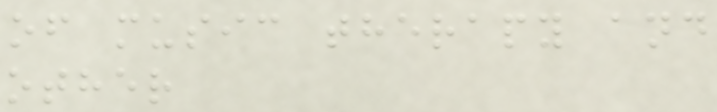of music therapy and
other
